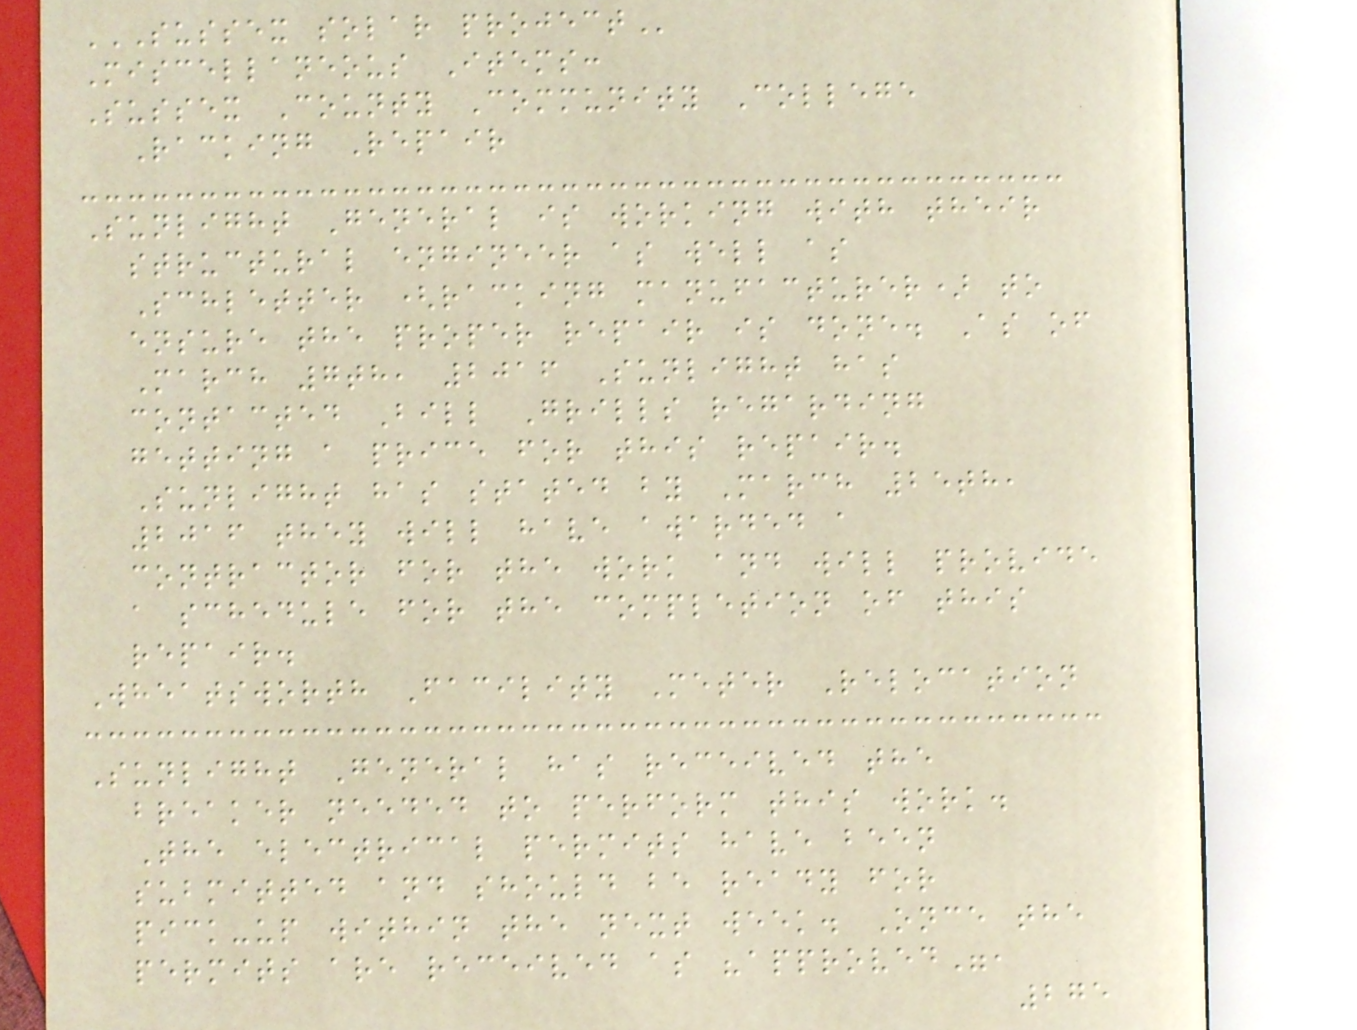SUSSEX SOLAR PROJECT
Miscellaneous Items:
Sussex County Community College
Racking Repair
Sunlight General is working with their
structural engineer as well as
Schletter (racking manufacturer) to
ensure the proper repair is done. As of
March 7th, 2016 Sunlight has
contacted Bill Grills regarding
getting a price for this repair.
Sunlight has stated by March 25th,
2016 they will have awarded a
contractor for the work and will provide
a schedule for the completion of this
repair.
Wheatsworth Facility Meter Relocation
Sunlight General has received the
breaker needed to perform this work.
The electrical permits have been
submitted and should be ready for
pick-up within the next week. Once the
permits are received as "approved",
275
